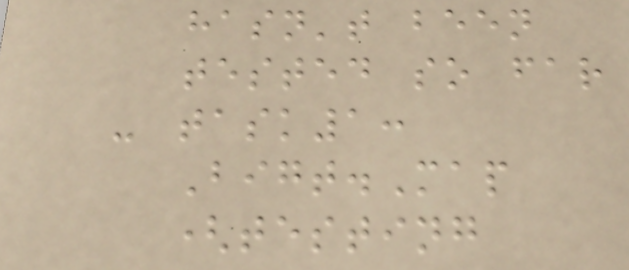hasn't been
tested so far
- task1:
Bigt.Map
(testing
